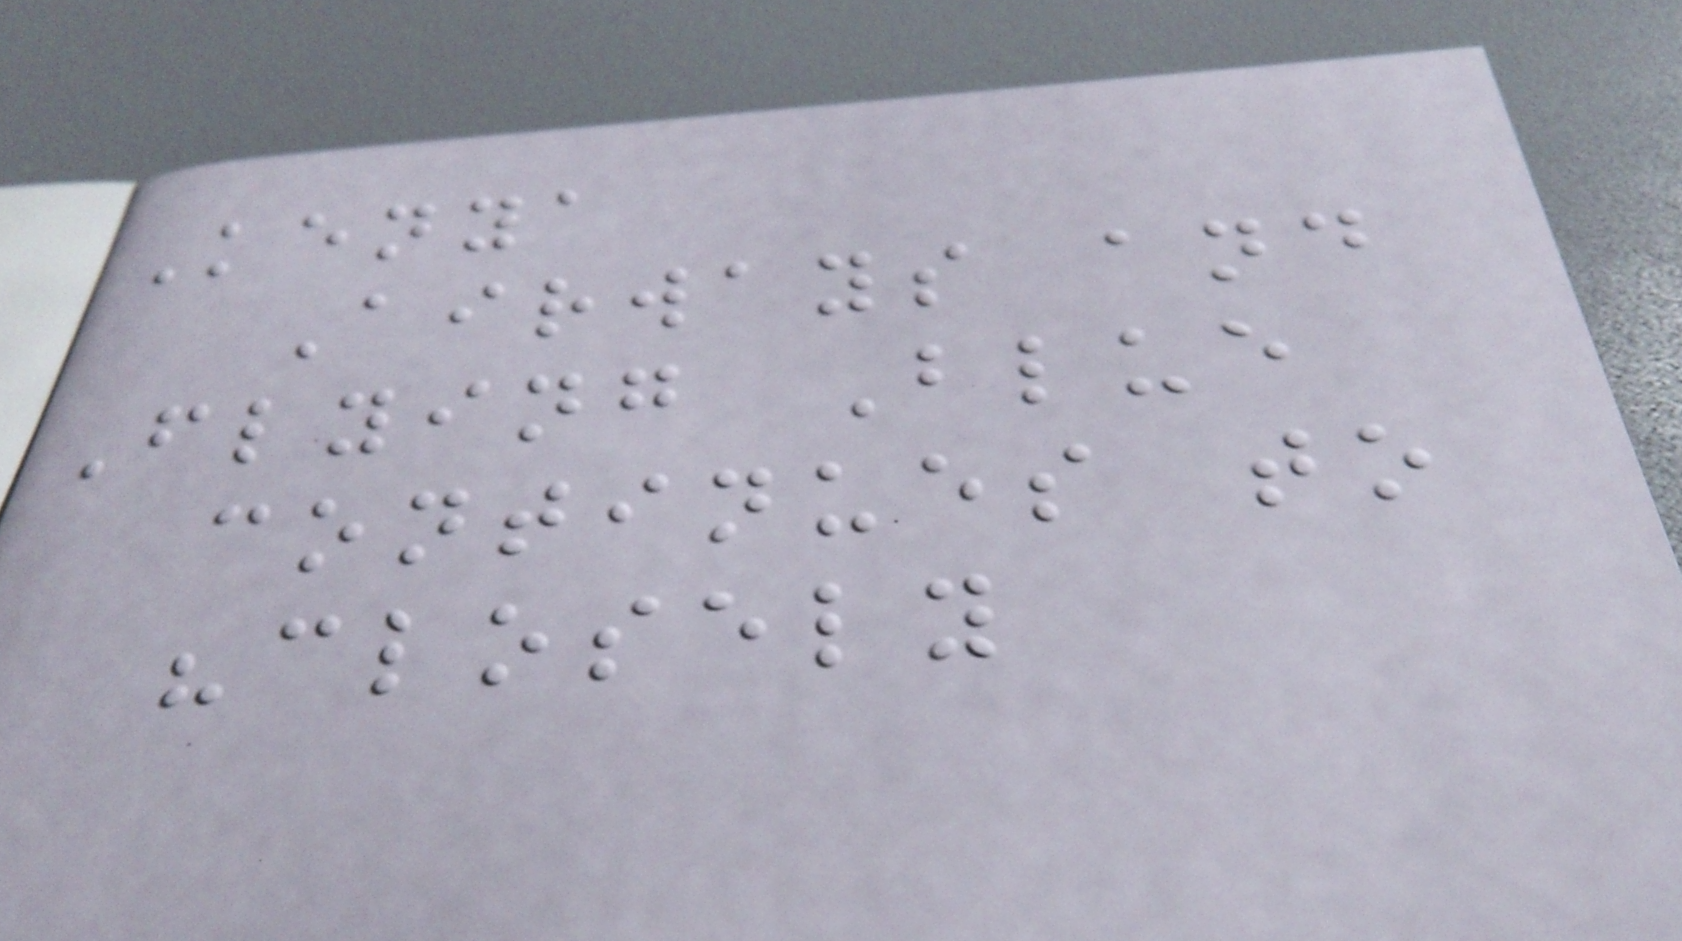Kenya
Airways and
Flying Blue
continues to
"closely
